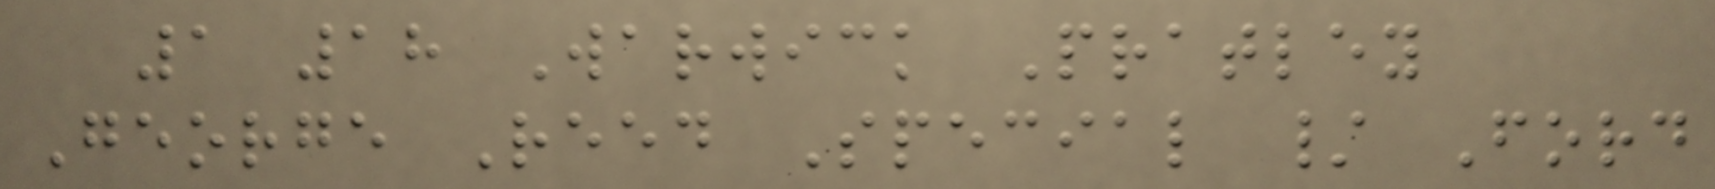1 18 Warwick Pratley
George Reed Special / Ford
